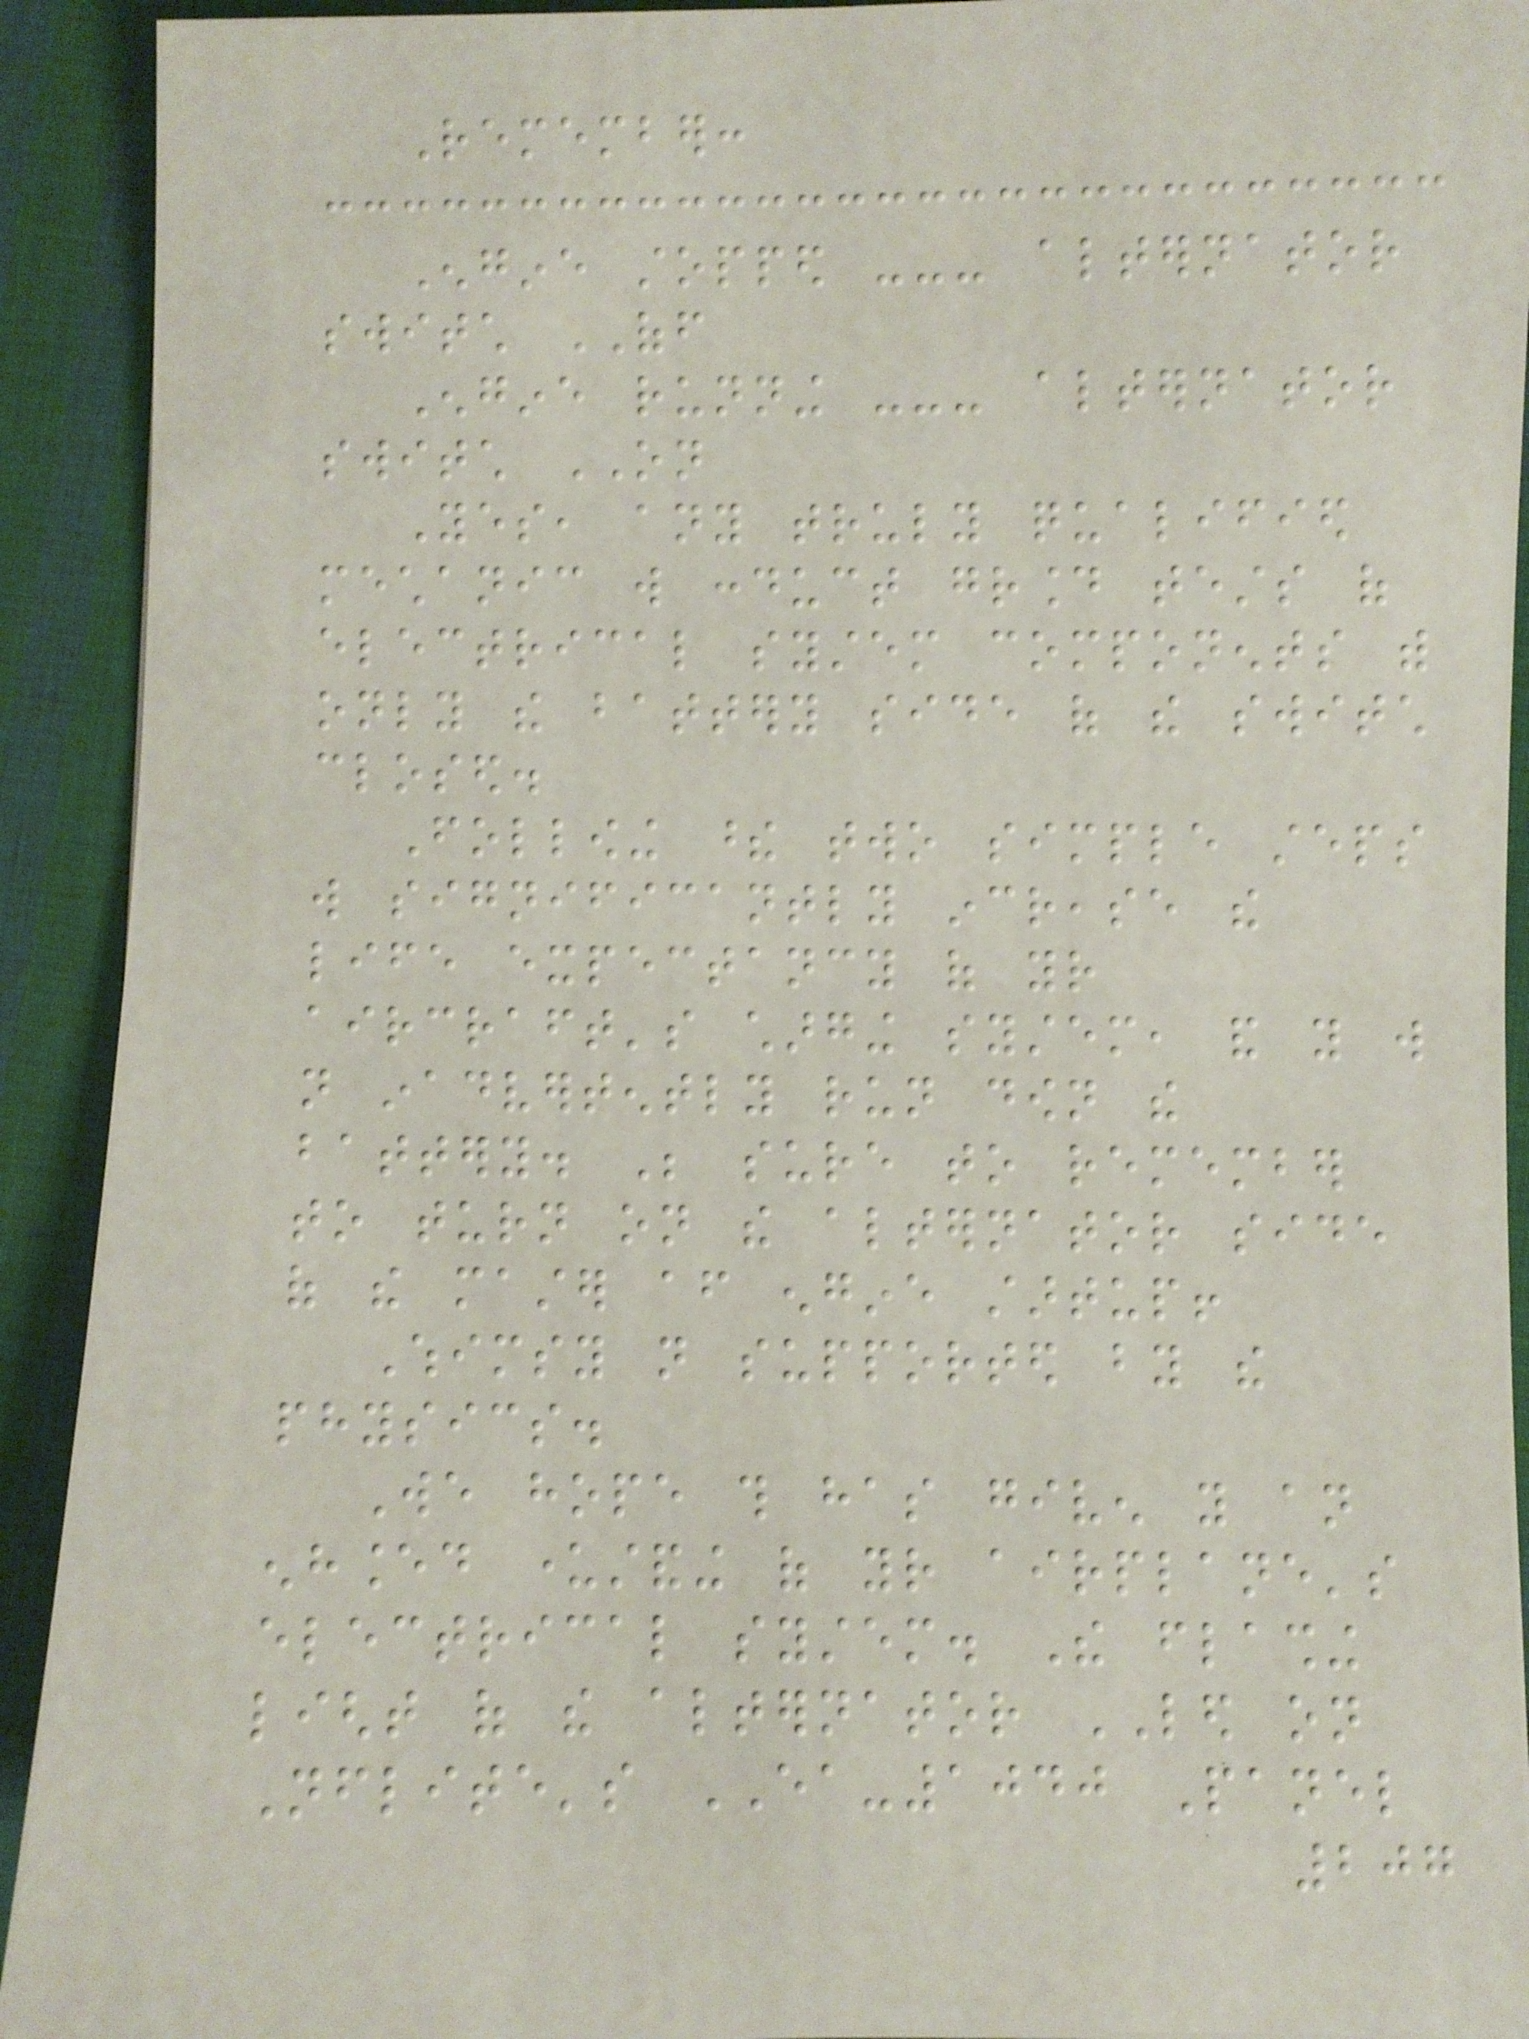Remember:
Engine stopped --- alternator
switch OFF
Engine running --- alternator
switch ON
Yes, any truly qualified
mechanic will conduct ground tests of
electrical system components with
only the battery side of the switch
closed.
Following these two simple steps
will significantly increase the
life expectancy of your
aircraft's charging system, and you will
not inadvertently run down the
battery. Be sure to remember
to turn on the alternator side
of the master after engine startup!
Whimsy not supported by the
physics.
We hope this has given you an
enhanced understanding of your airplane's
electrical system. The flashing
light of the alternator LED on
Nflite's EA-1040 Panel
207
